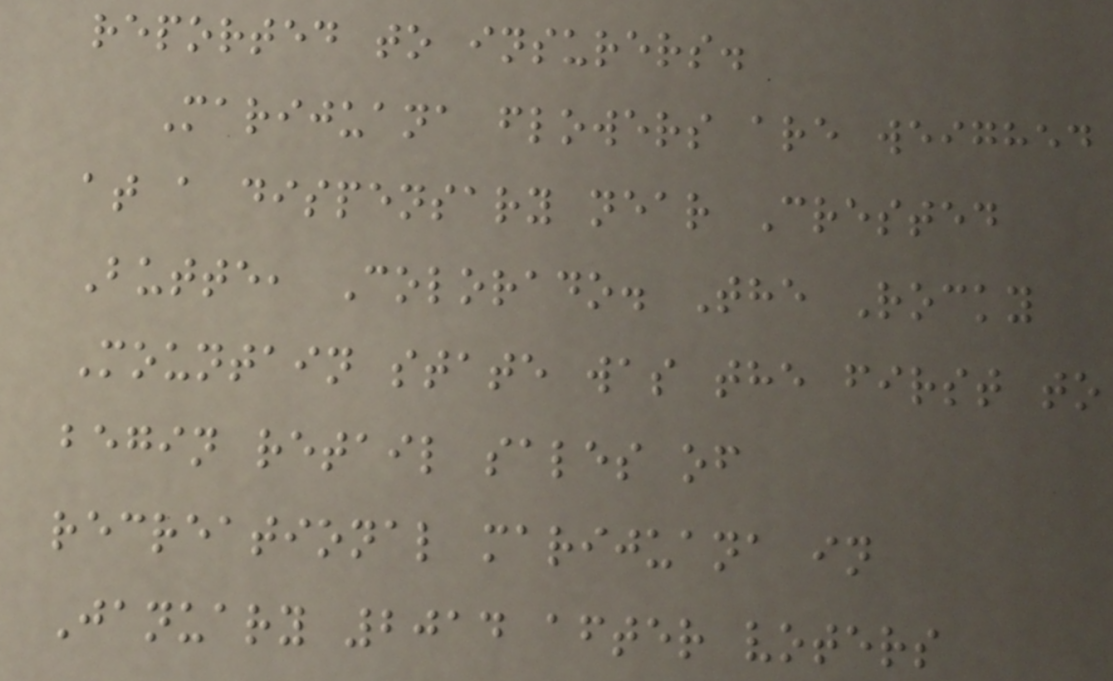reported to insurers.
Marijuana flowers are weighed
at a dispensary near Crested
Butte, Colorado. The Rocky
Mountain state was the first to
begin retail sales of
recreational marijuana in
January 2014 after voters
